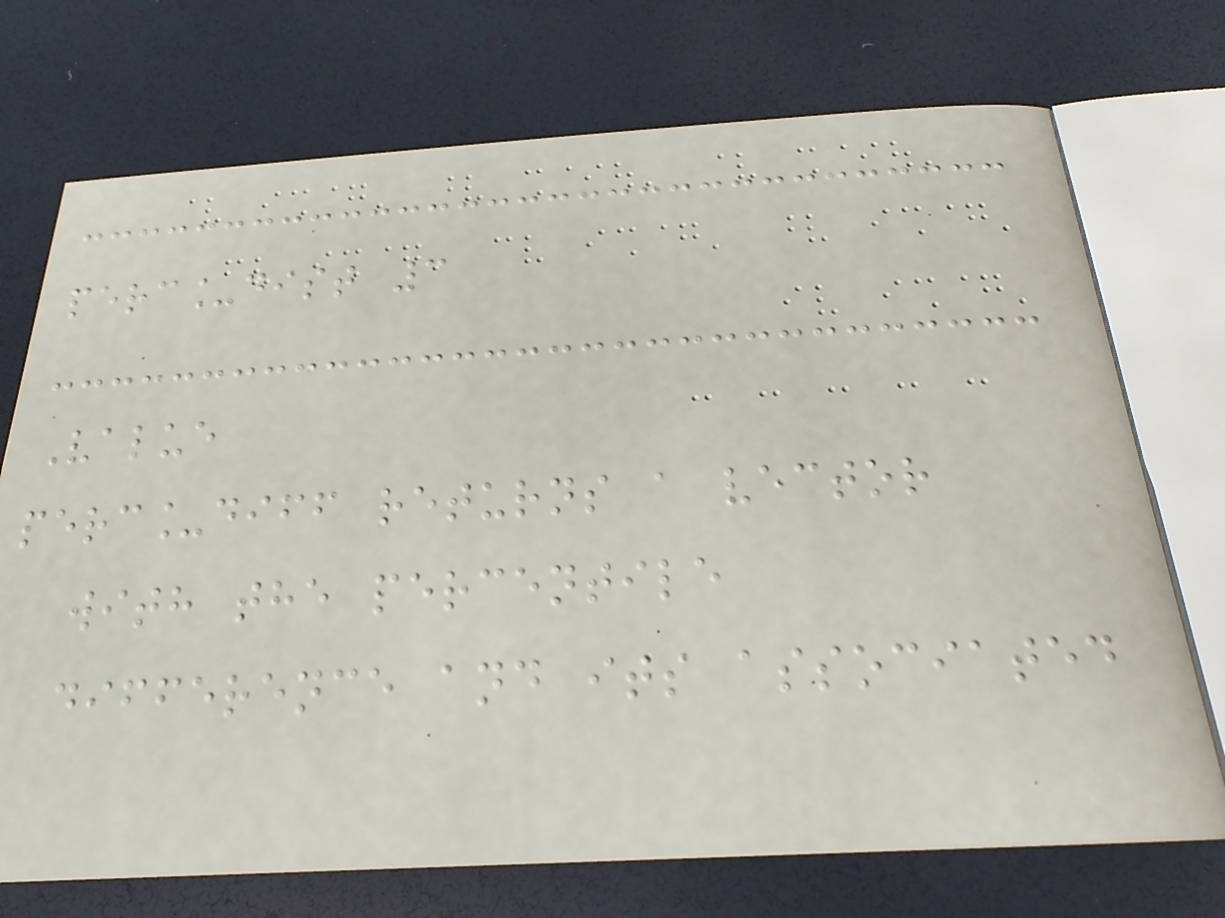perc_dist 3
Value
perc_diff returns a vector
with the percentile
difference and its associated
